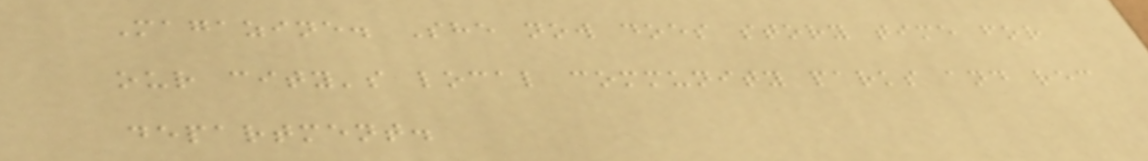Magazine. She now does story time for
our city's local community parks and rec
department.
